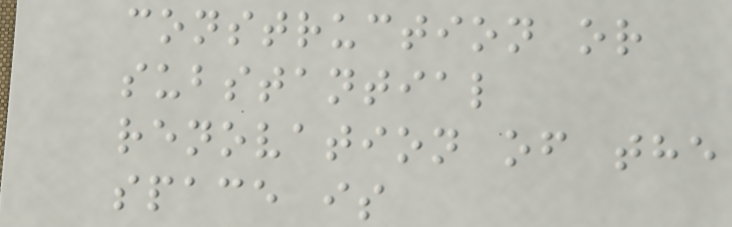construction or
substantial
renovation of the
space is
